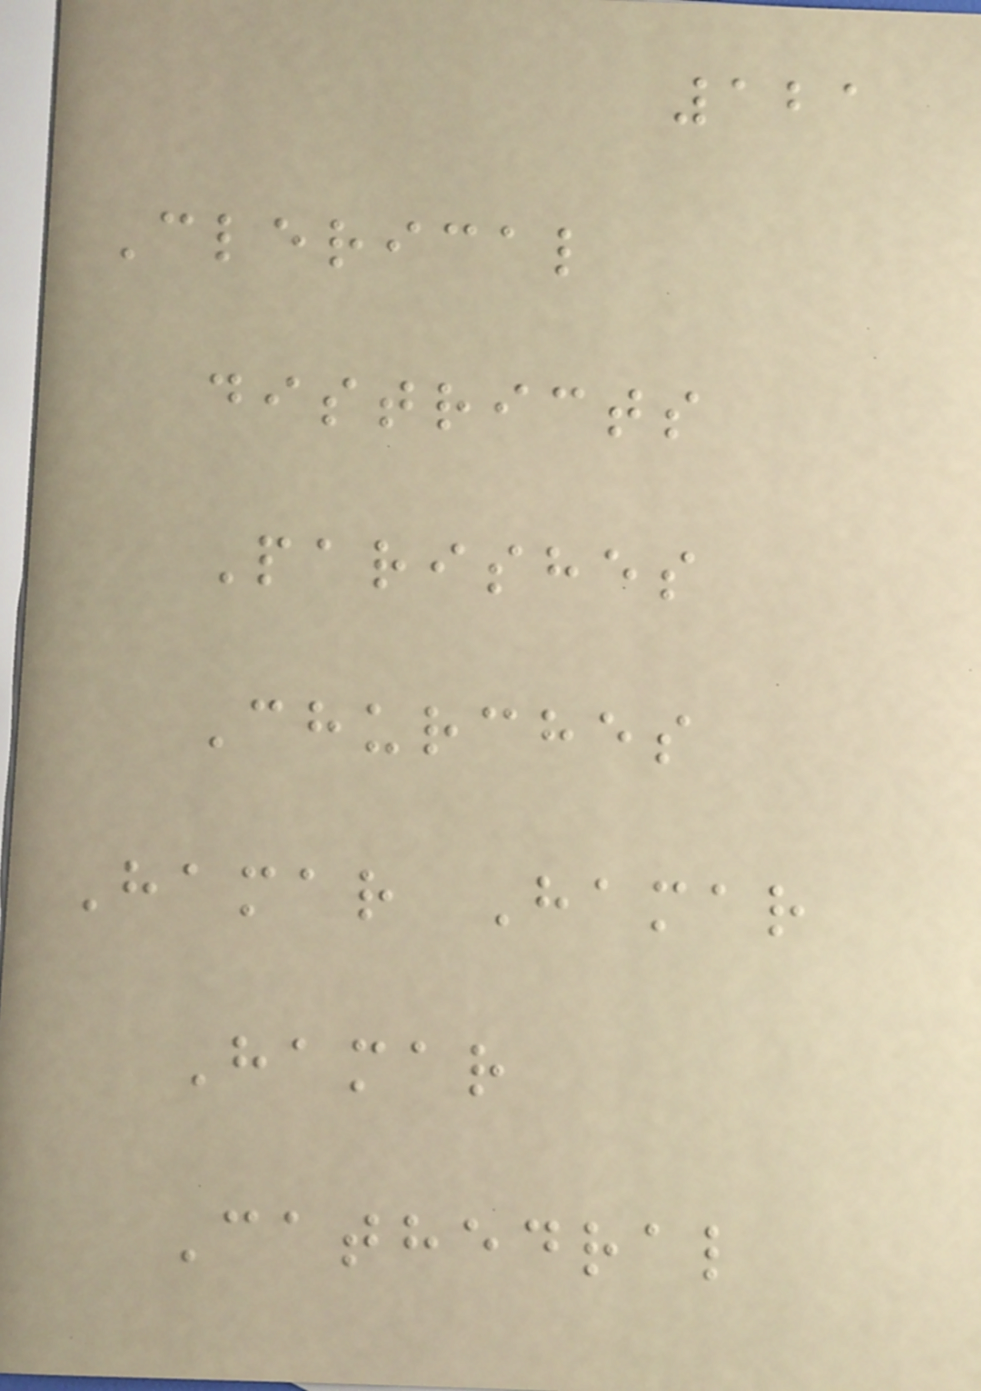121
Clerical
districts
Parishes
Churches
Hamar Hamar
Hamar
Cathedral
